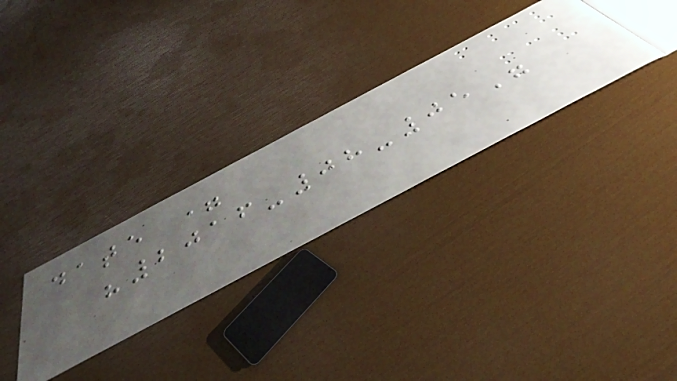date =
"2016-08-05"
